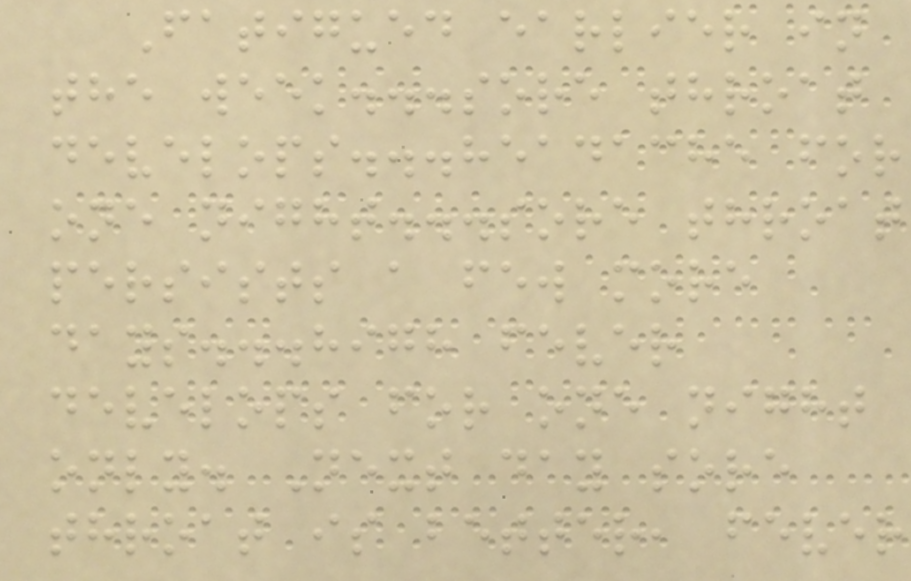Fatigued earlier in
the week...sore throat
develops...headache for
one night...sore throat
persists a few more
days...high fever
develops for one night
only. Next day sore
throat is better, fever
